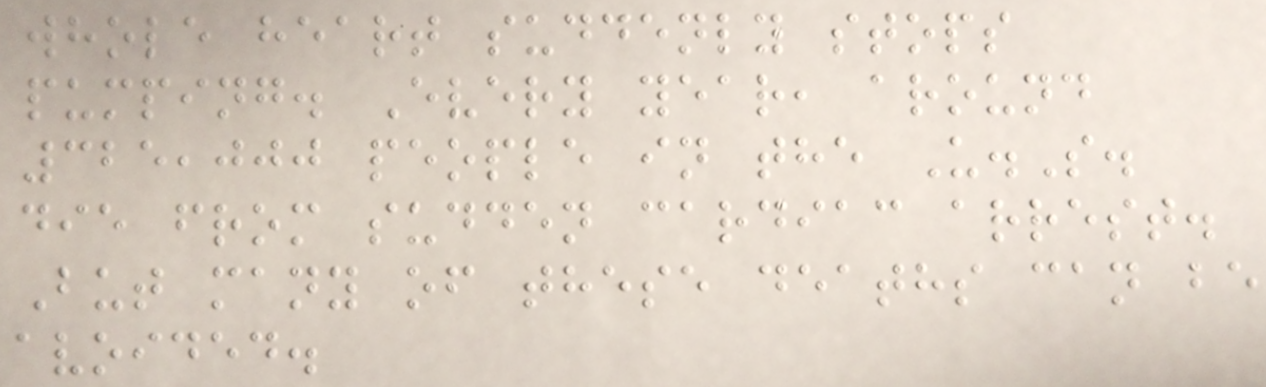whole heart suddenly stops
pumping. Every year, around
325,000 people in the U.S.
die from sudden cardiac arrest.
But many of these deaths can be
avoided.
